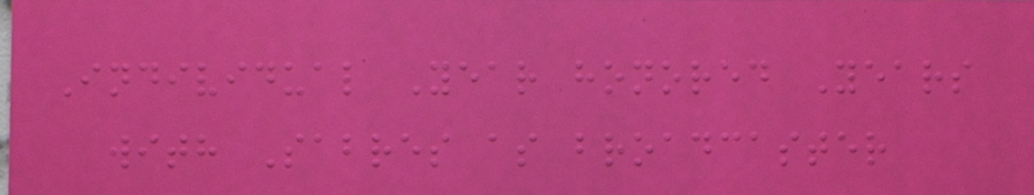Individual Year honored Years
with Sabres as broadcaster
